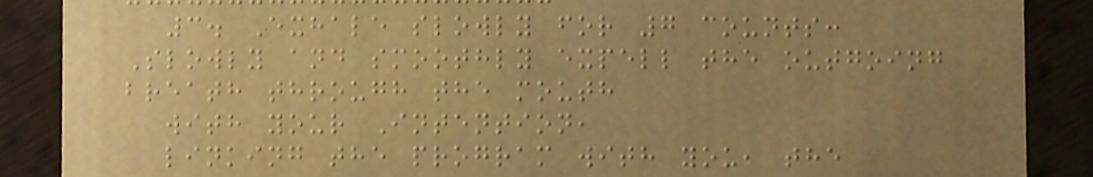3. Exhale slowly for 7 counts:
Slowly and smoothly expell the outgoing
breath through the mouth
with your Intention,
linking the program with you, the
